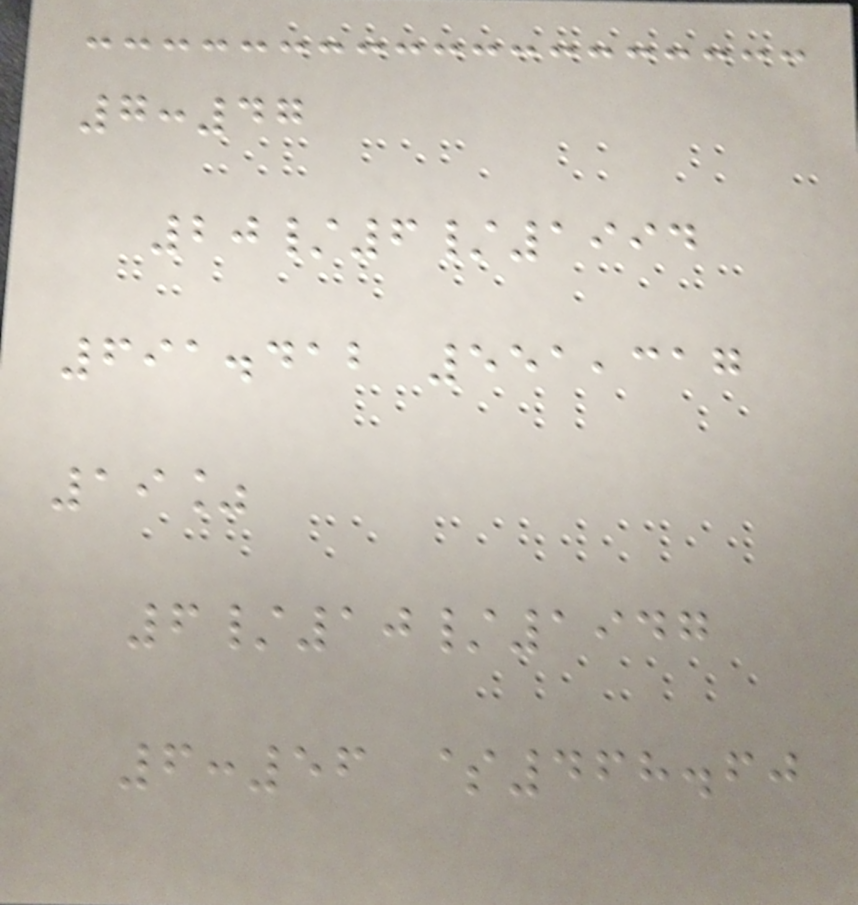7:47
20/6/1994
691.412 551,317
19%
6/10/1947
6:56 $468.60
